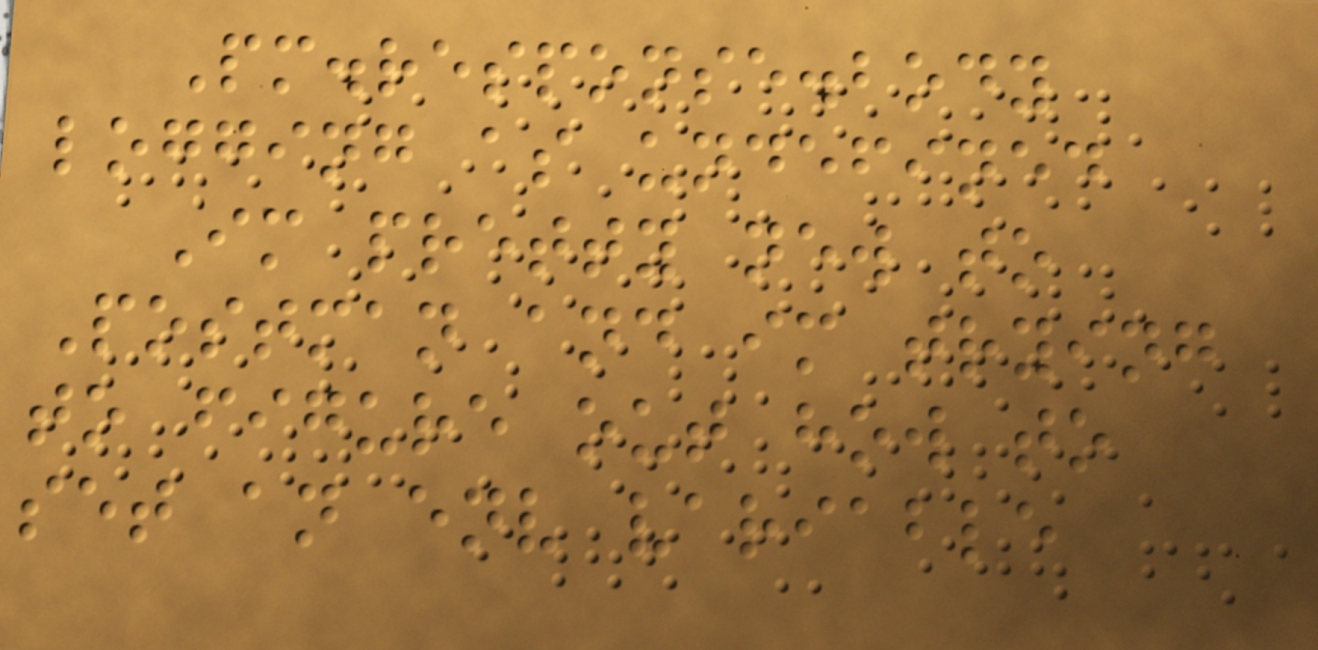Pm.response.body
logging as undefined
Im pretty new to
Postman and im trying
to figure out how to
set an env variable
